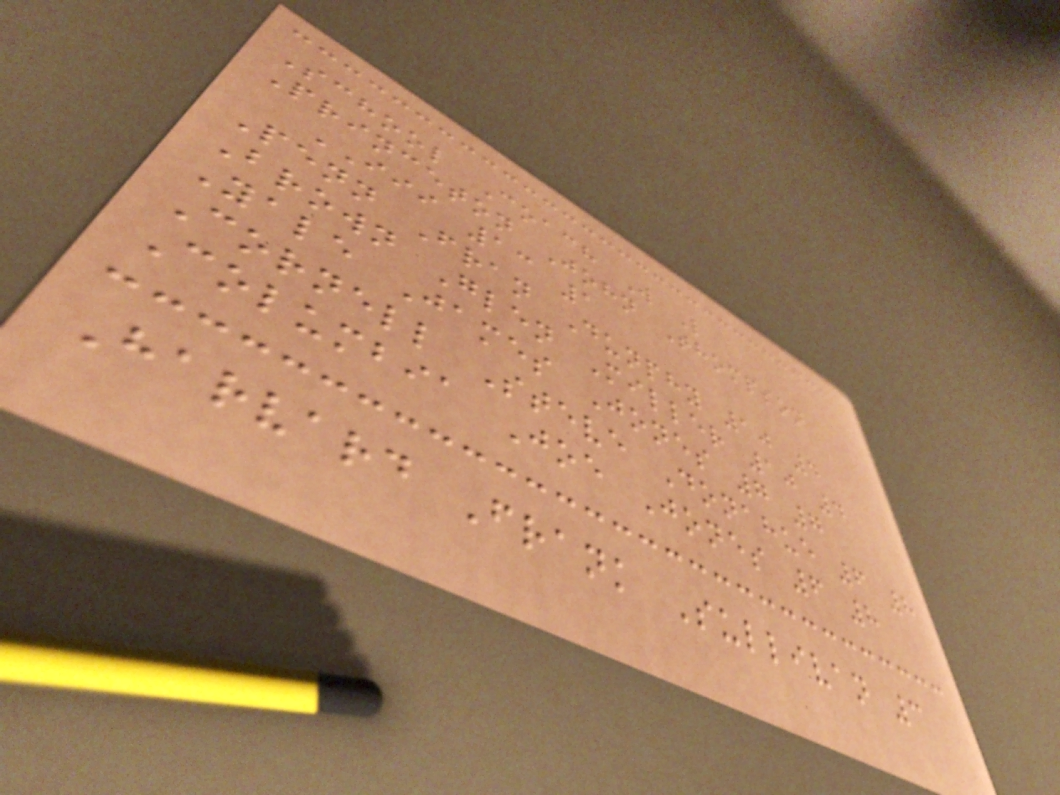School Coach W L
Princeton John Thompson
III 13 1
Penn Fran Dunphy 10 4
Brown Glen Miller 10 4
Yale James Jones 7 7
Cornell Steve Donahue 6 8
Columbia Joe Jones 6 8
Harvard Frank Sullivan 3
